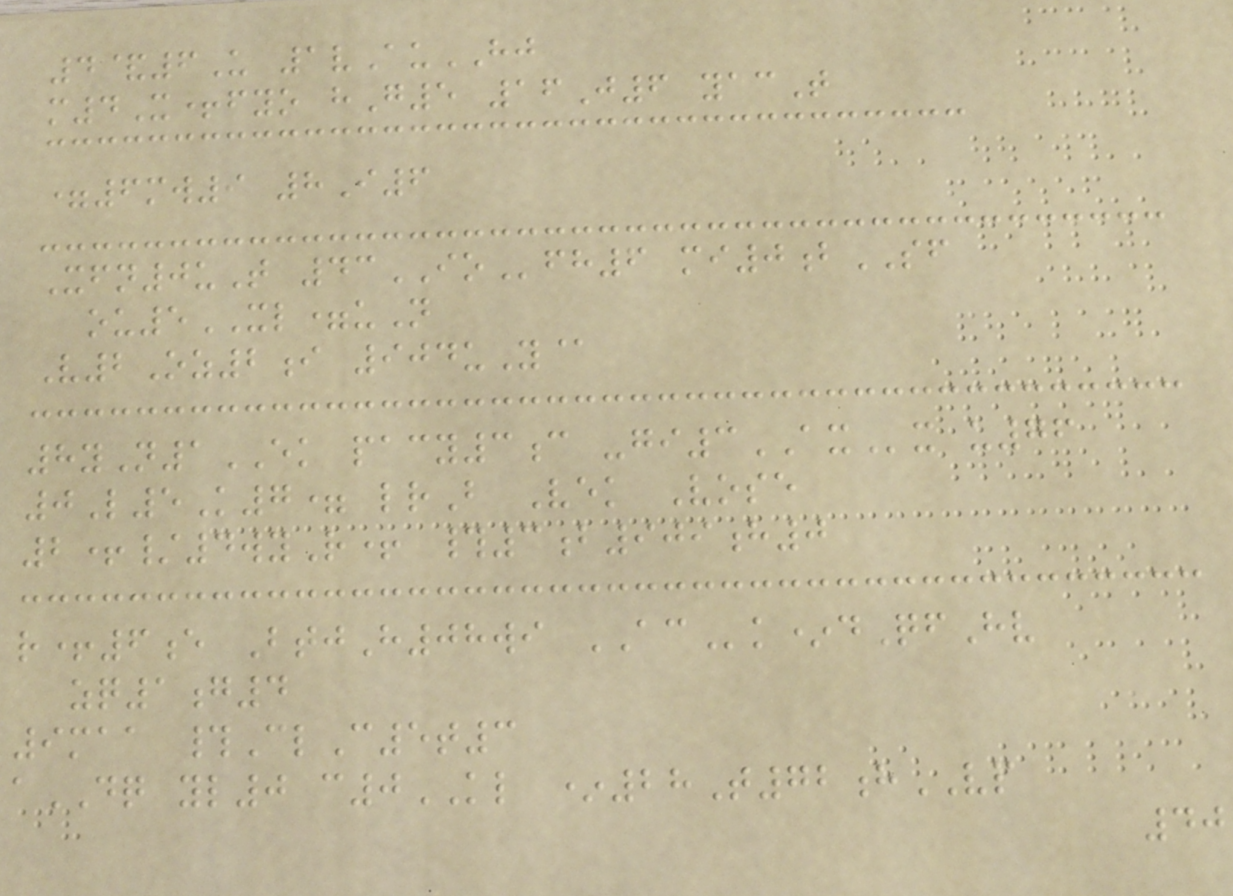4&6U 1vAuHJ
m4X+fyo hG5 16J6 yacT
=6mw9 8I6
Xfn0uT 43IOfh6 mi0bSF
ou5XL=uN
V2Oz2i 904uY@
8yN1EK pacy3c -gi3AXx u76
0L5K7= lrB Vek Vose
2+/4wyR+ #3b909h0
r+6e BtjH08wi ACk*dQfHv
zq1g4
9maa #ClC5t3
aDQ yl0 c0KL *28T72hVP
40
